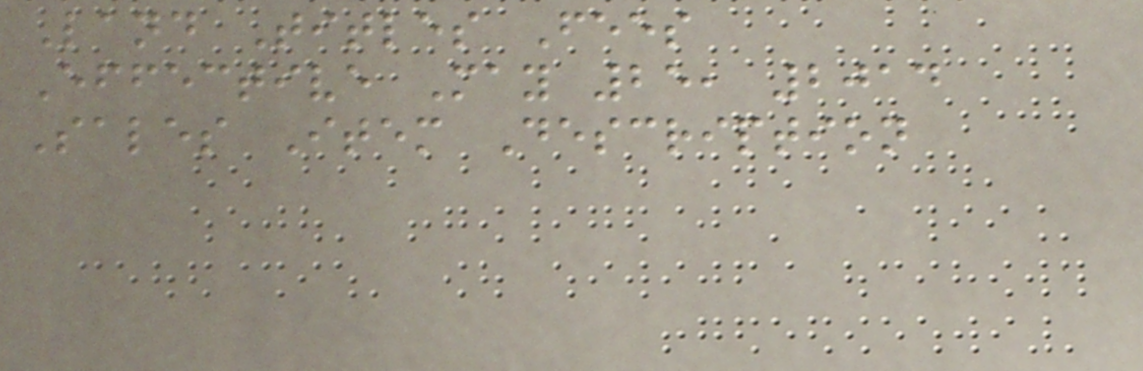Land Titles Fees
Effective May 25, 2014
Sales Item Description
